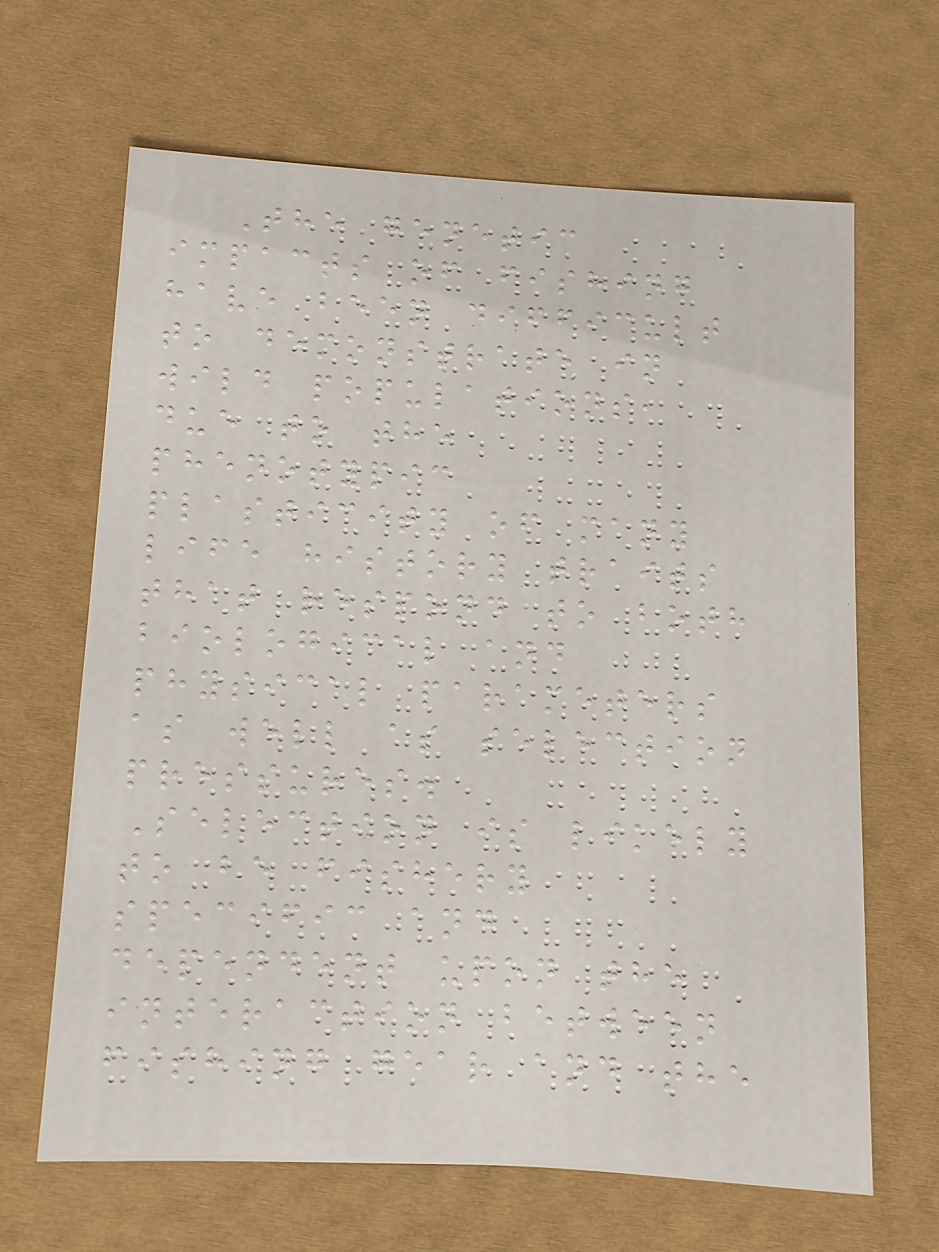The genetic
impacts of fishing
have been difficult
to demonstrate in
wild populations,
due to the
phenotypic
plasticity of many
life history traits
that respond to both
biological and
physical parameters
as well as selection
pressures.
Selection is likely
to be fishery
specific and
dependent upon the
interaction between
fishing gear and the
